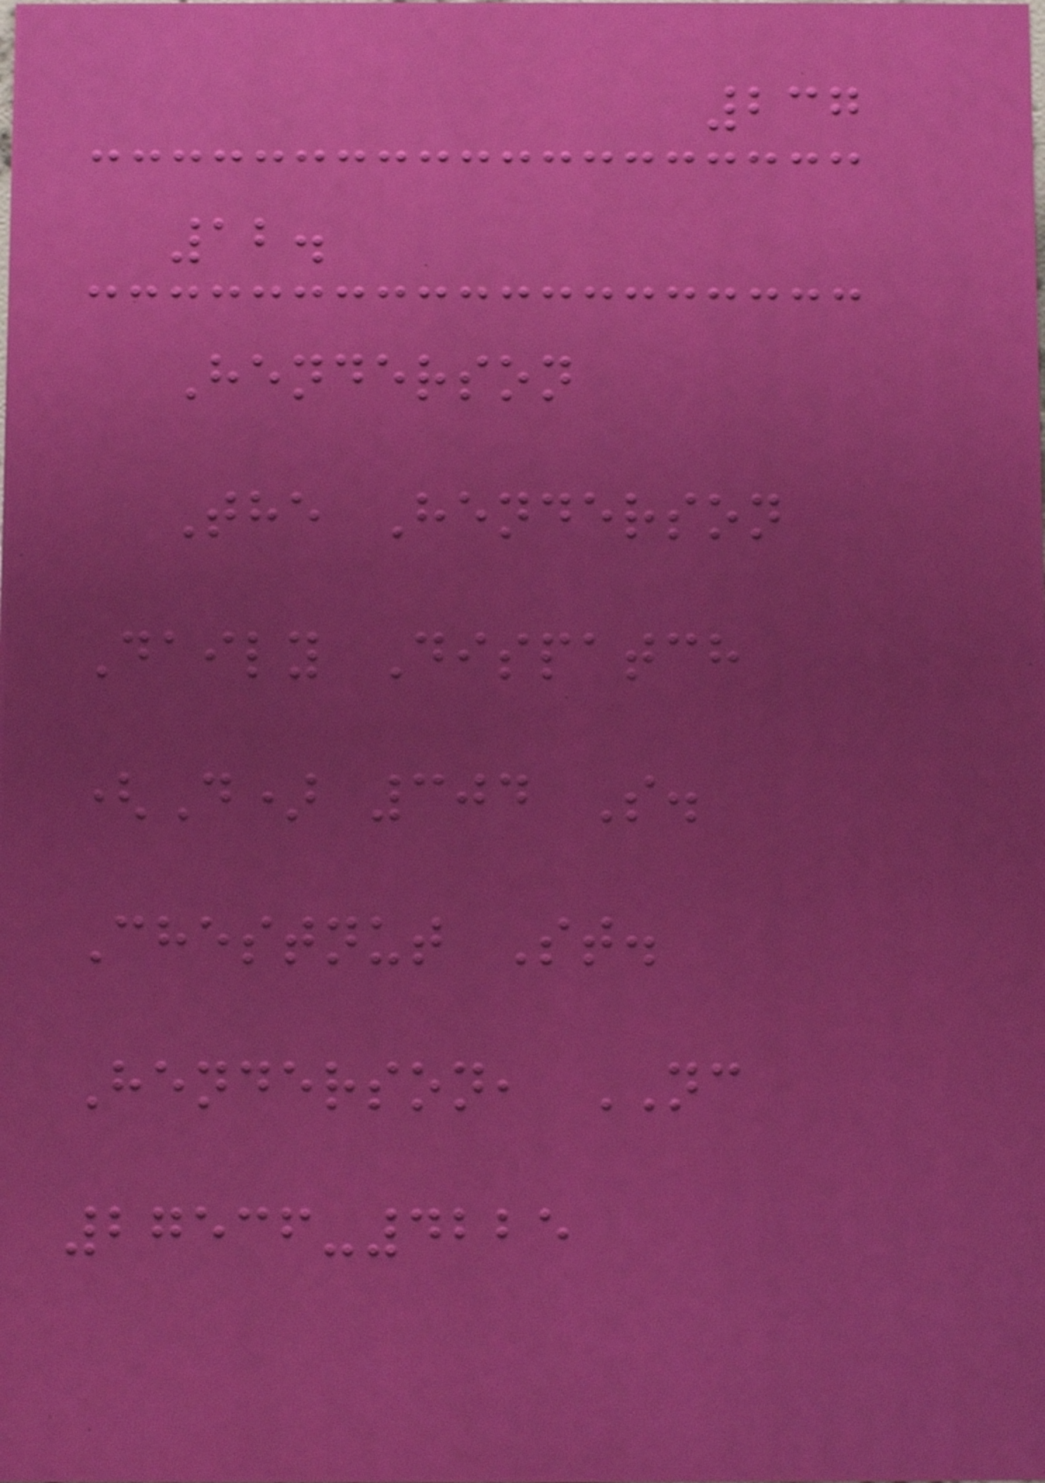237
12.
Henderson
The Henderson
Daily Dispatch
(D) 304 S.
Chestnut St.
Henderson, NC
27536-4225
